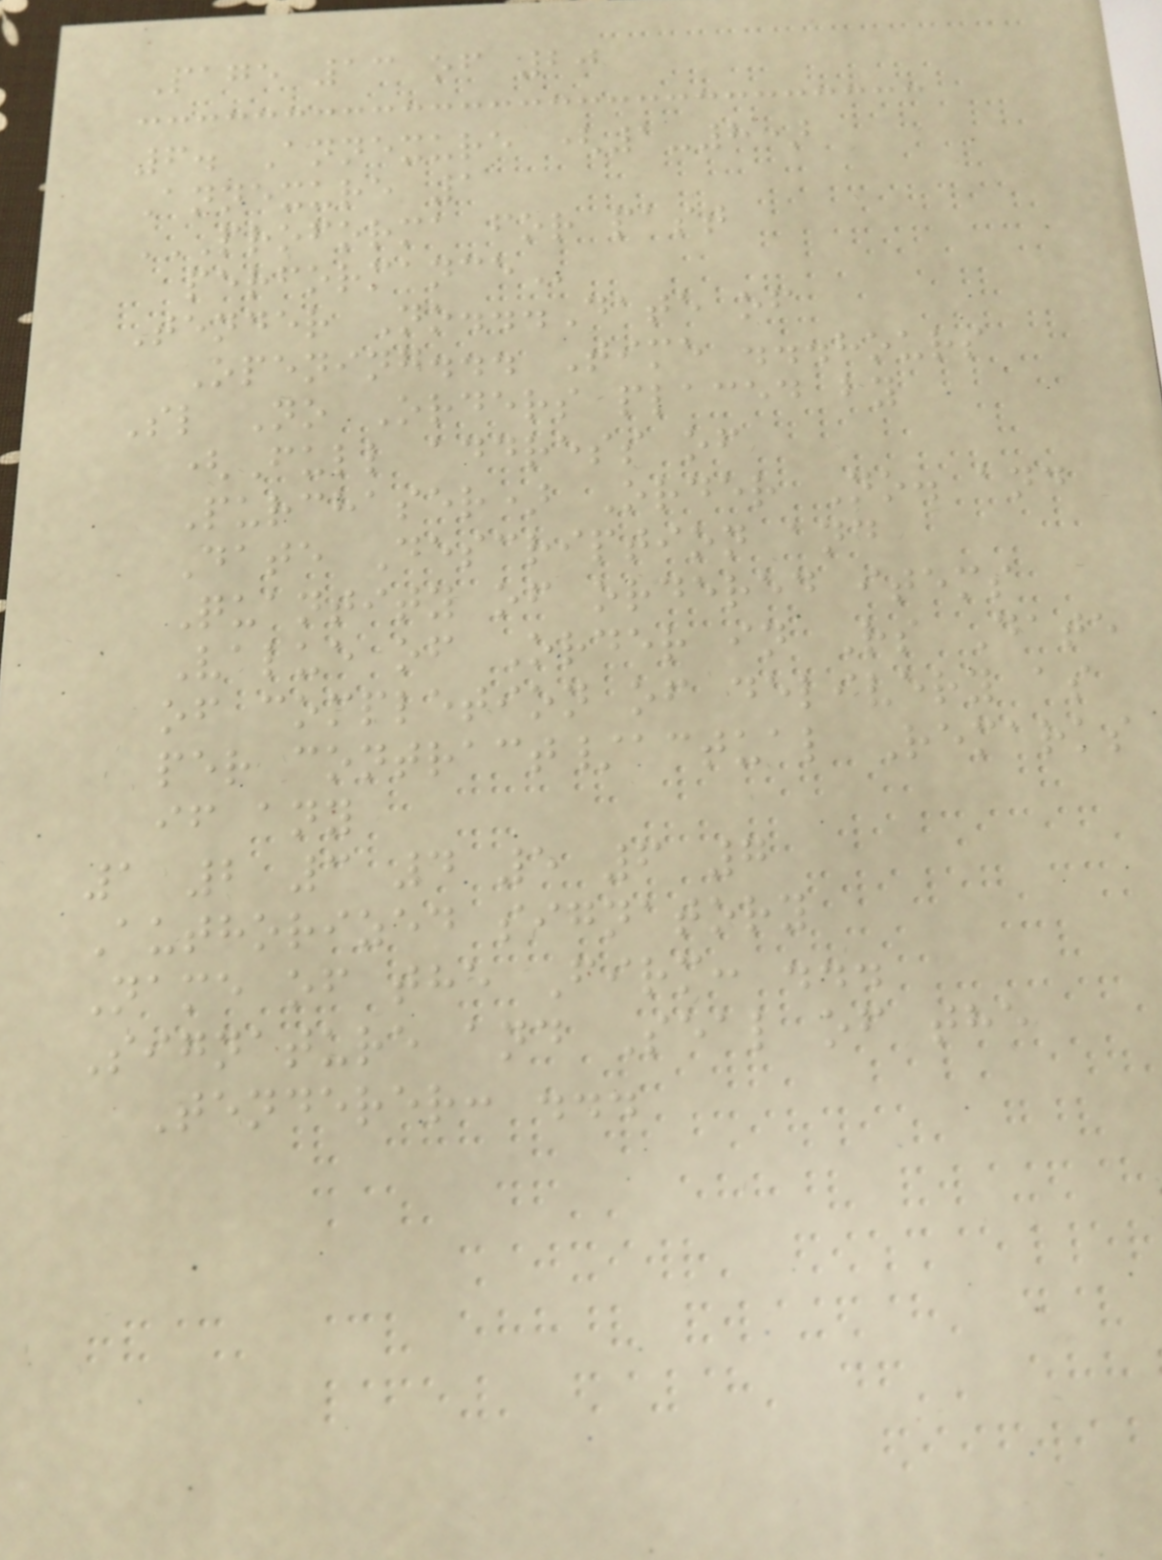Page 13 of 20
6. Annexure (1-8)
Annexure 1
PROFORMA FOR PAST
PERFORMANCE
Tender No...Date of
Opening... Time ...hours
Sl No Orders placed by
(Full address of
Purchaser) Order No. and
Date Description and
Quantity of ordered items
Value of Order in Rs Date
of completion of delivery as
per contract/actual Remarks
if any
1 2 3 4 5 6 7
Authorized signatory
Name of the Firm: ...
Signature and Seal of the
Tenderer: ...
